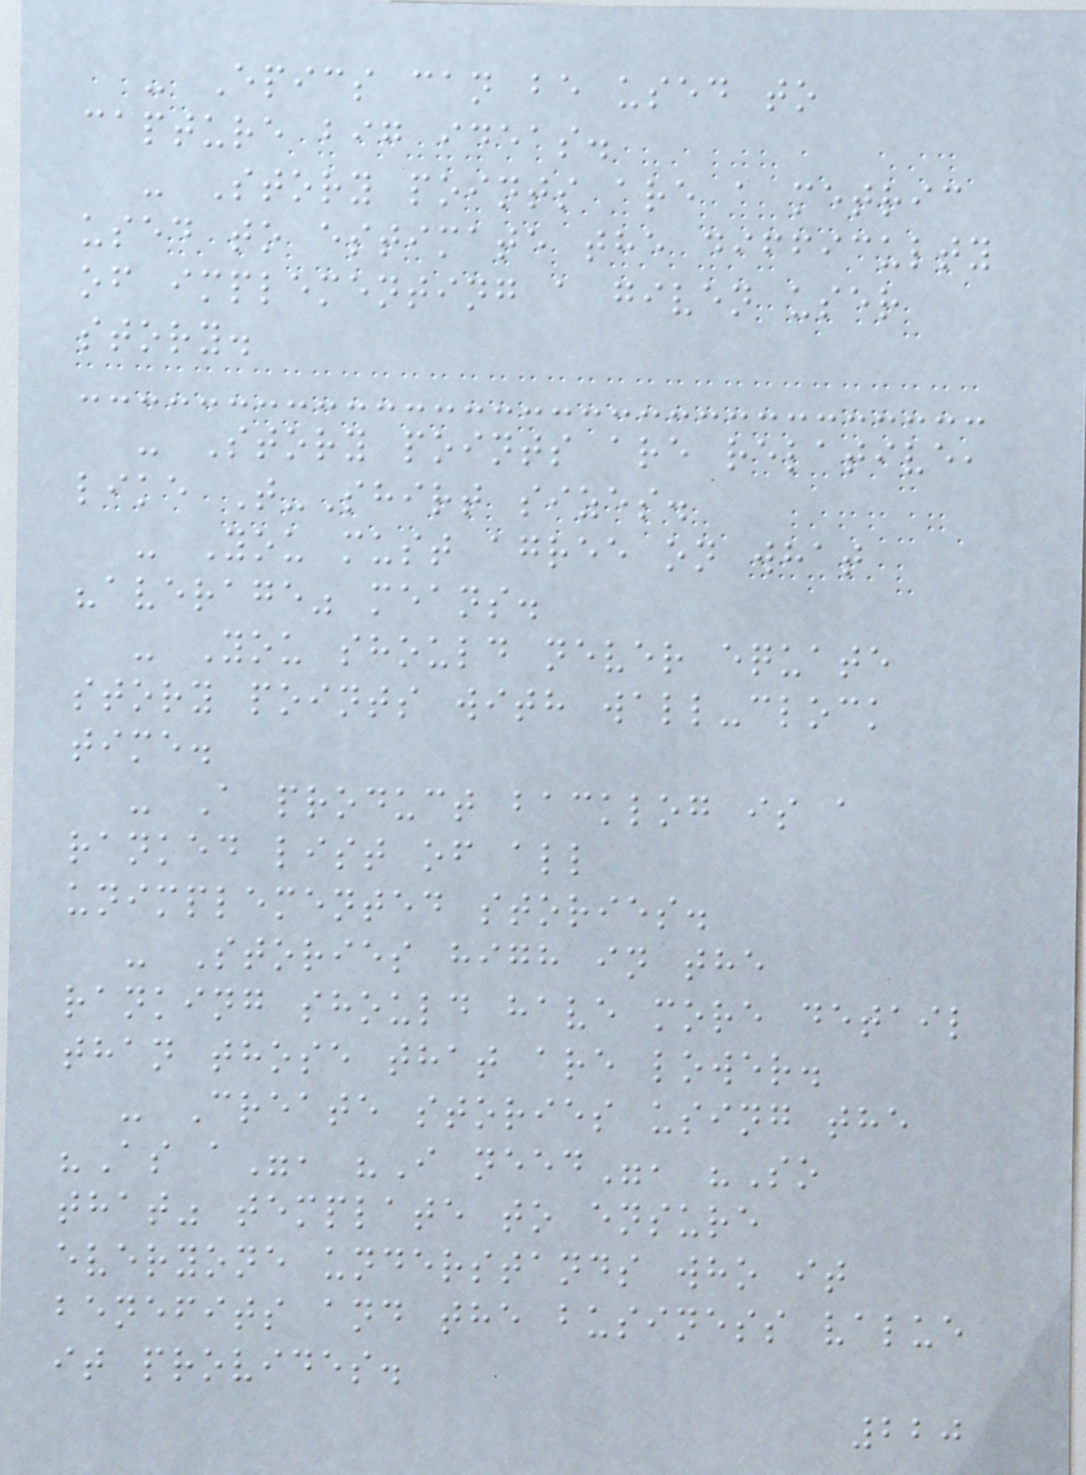- Epics can be used to
capture big ideas.
- Story points are a metric
used to estimate the difficulty
of implementing a given user
story.
- Story points are relative,
like T-Shirt sizes.
- You must agree on what
"average" means.
- You should never equate
story points with wall-clock
time.
- A product backlog is a
ranked list of all
unimplemented stories.
- Stories high in the
ranking should have more detail
than those that are lower.
- Create stories using the
"As a", "I need", "So
that" template to ensure
everyone understands who it
benefits and the business value
it provides.
220
